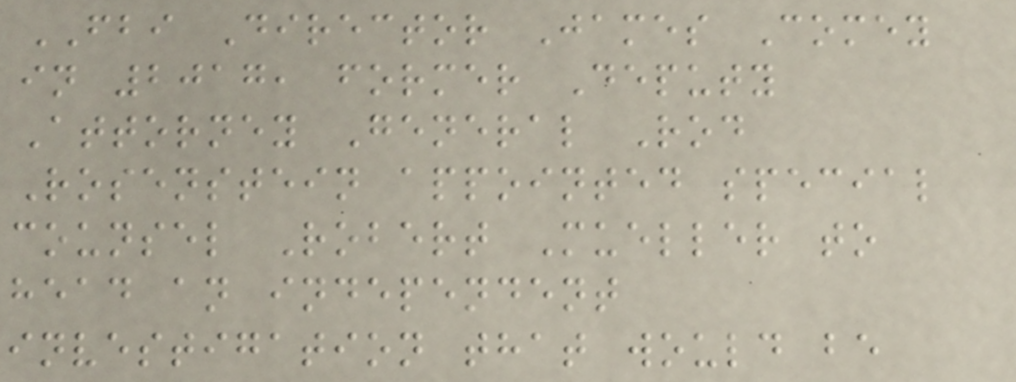FBI Director James Comey
in 2017, former Deputy
Attorney General Rod
Rosenstein appointed special
counsel Robert Mueller to
head an independent
investigation that would be
